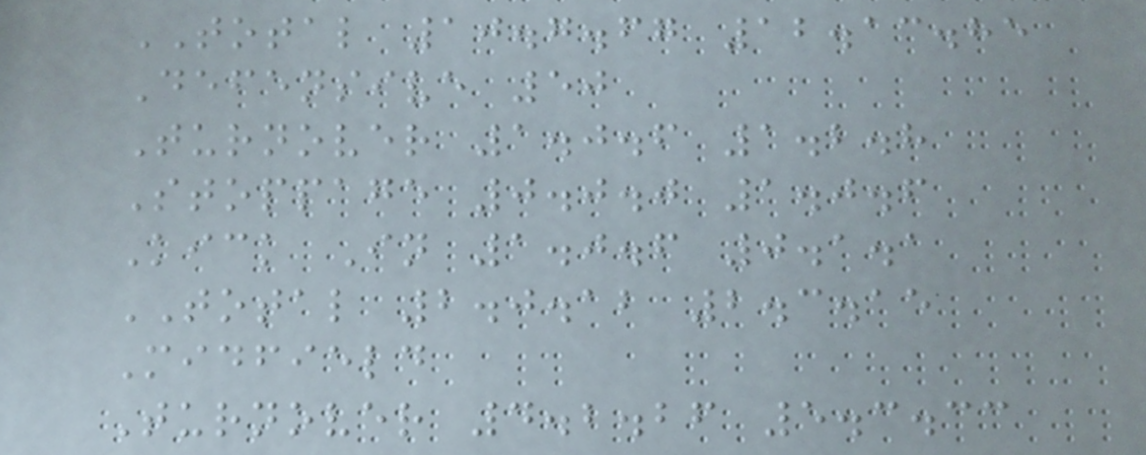TOTAL 10.7.67 12.13.85
Defensive 50
Turnover 1.0.6 1.2.8
Stoppage 0.0.0 1.0.6
Kick In 1.0.6 0.1.1
TOTAL 2.0.12 2.3.15
Midfield
Turnover 4.2.26 5.3.33
